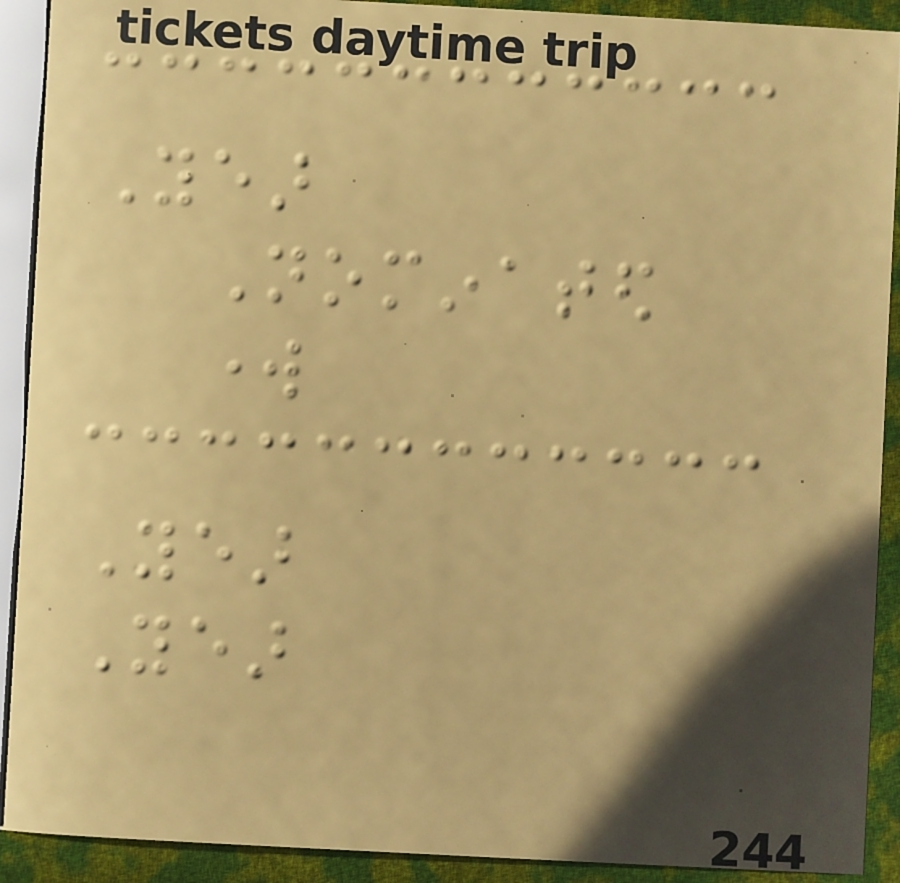Year
Nominated
work
Year
Year
